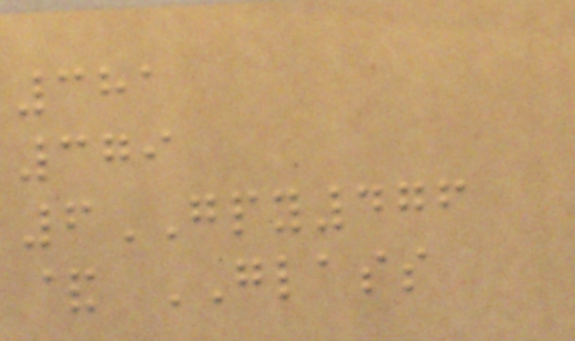381
379
6GPY476
& GLASS
